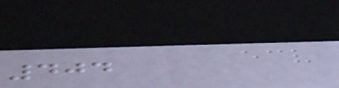404
